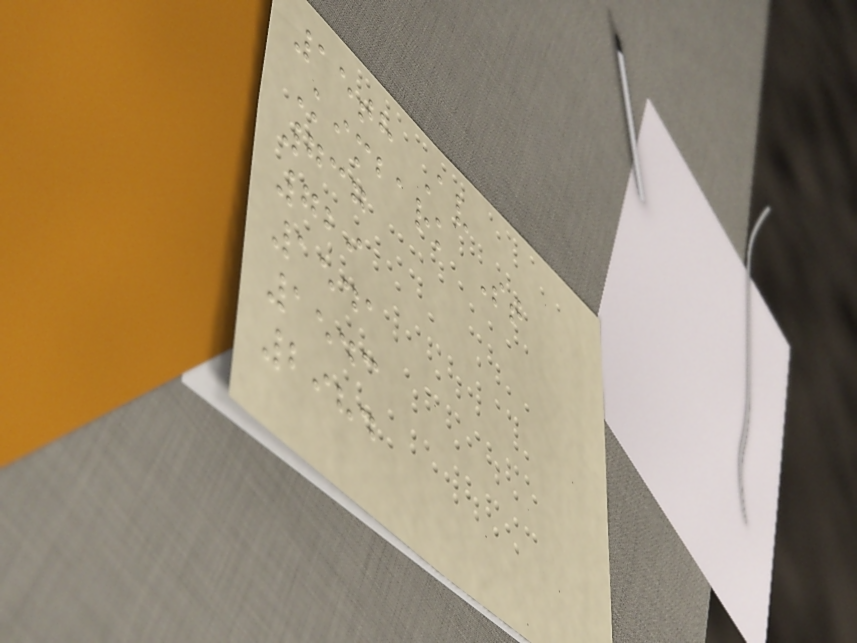15th Av
Kimbark St
737
729
1541
1543
2984
